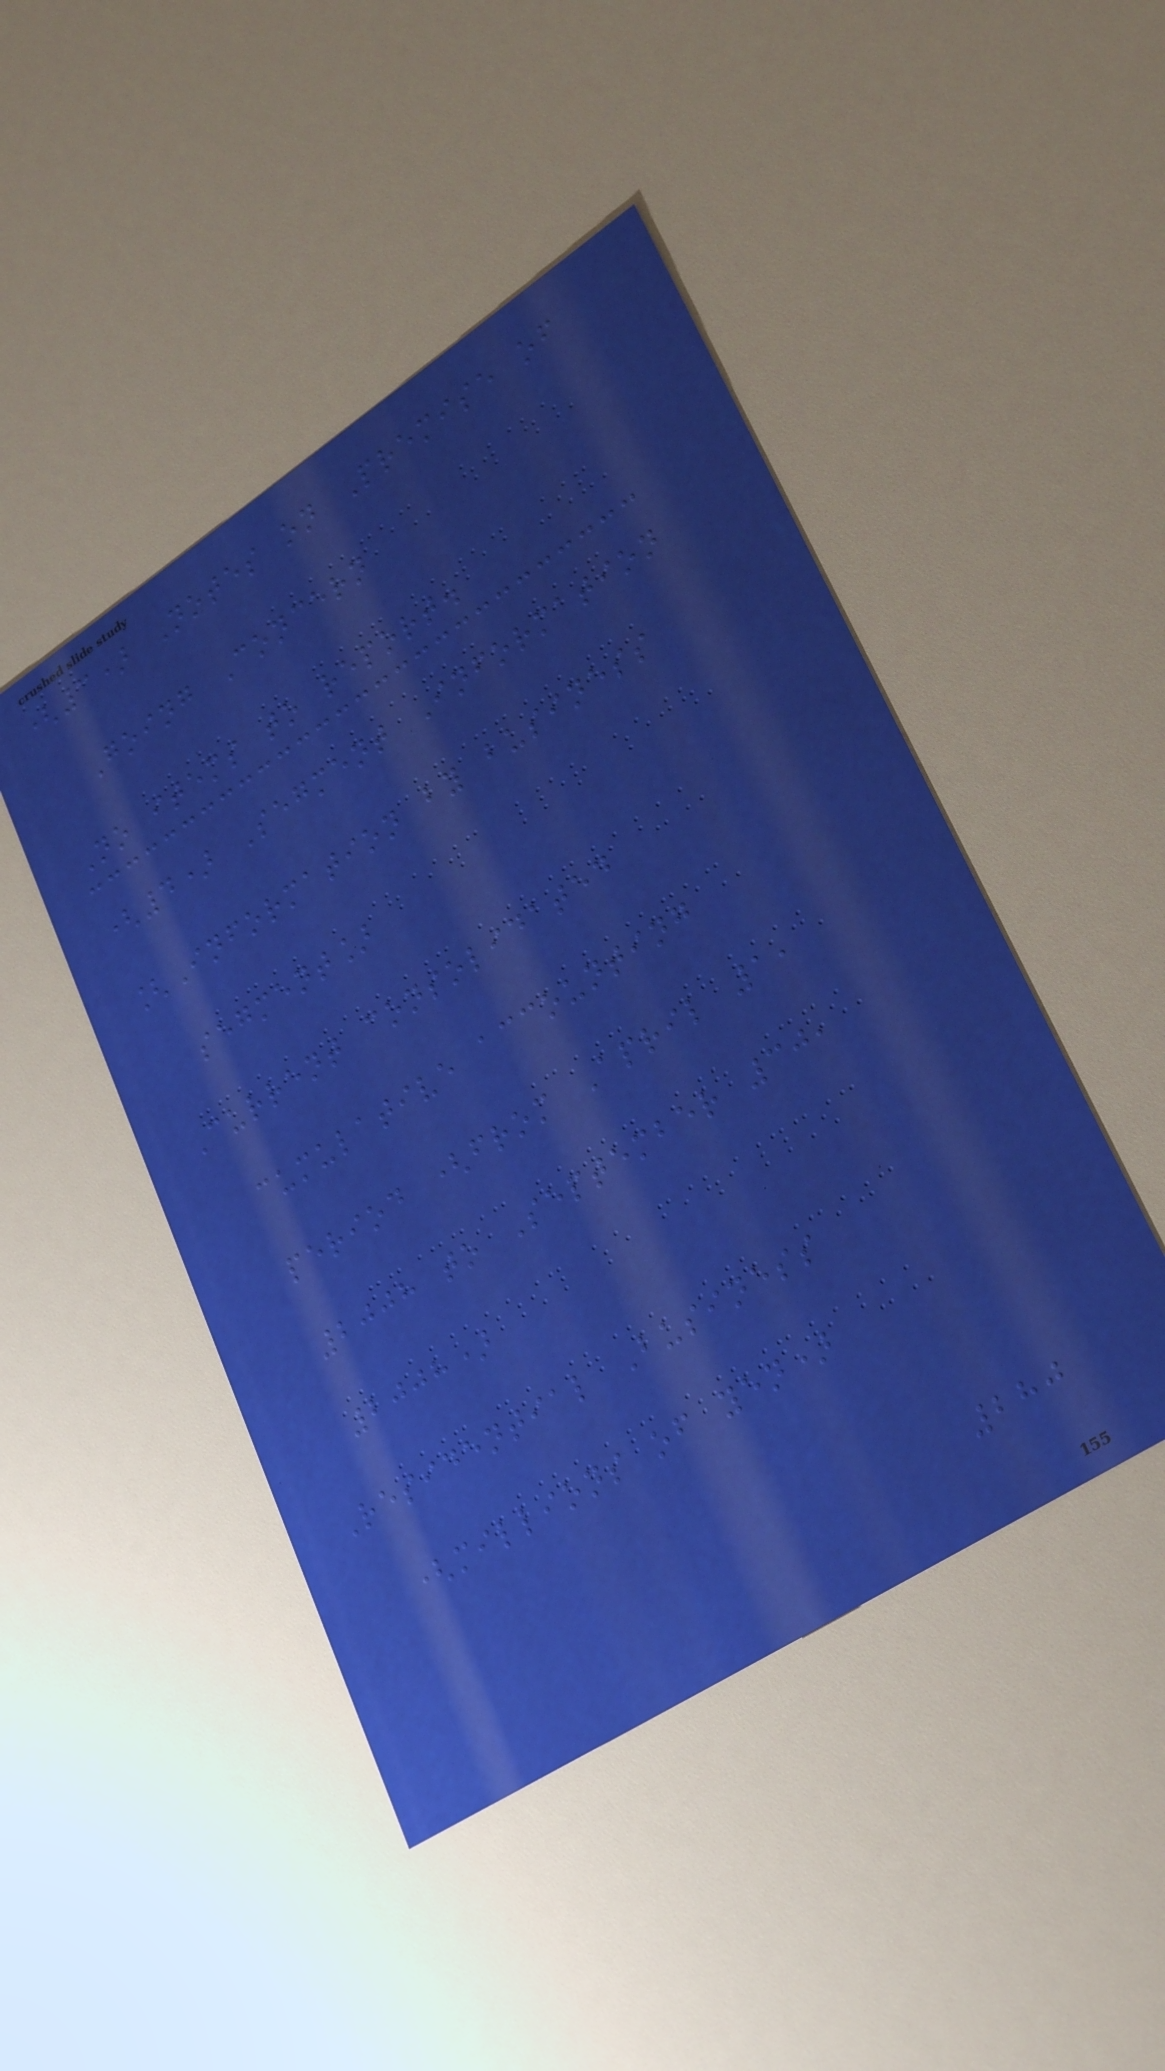(3) Notes on Premise of
Going Concern
No items to report.
(4) Segment Information
[Information by business
segment]
Current consolidated
cumulative accounting
period (from April 1,
2008 to September 30,
2008)
Residential Business
(millions of yen)
280
